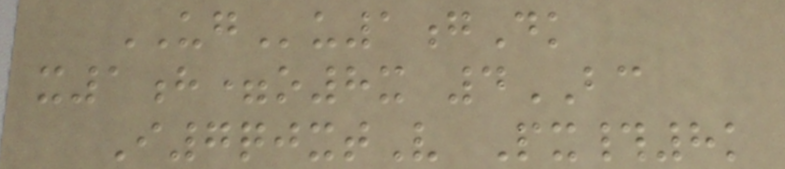UGu1gDk
x1h=o8x 4BC
I7qjxtV Px#8k
